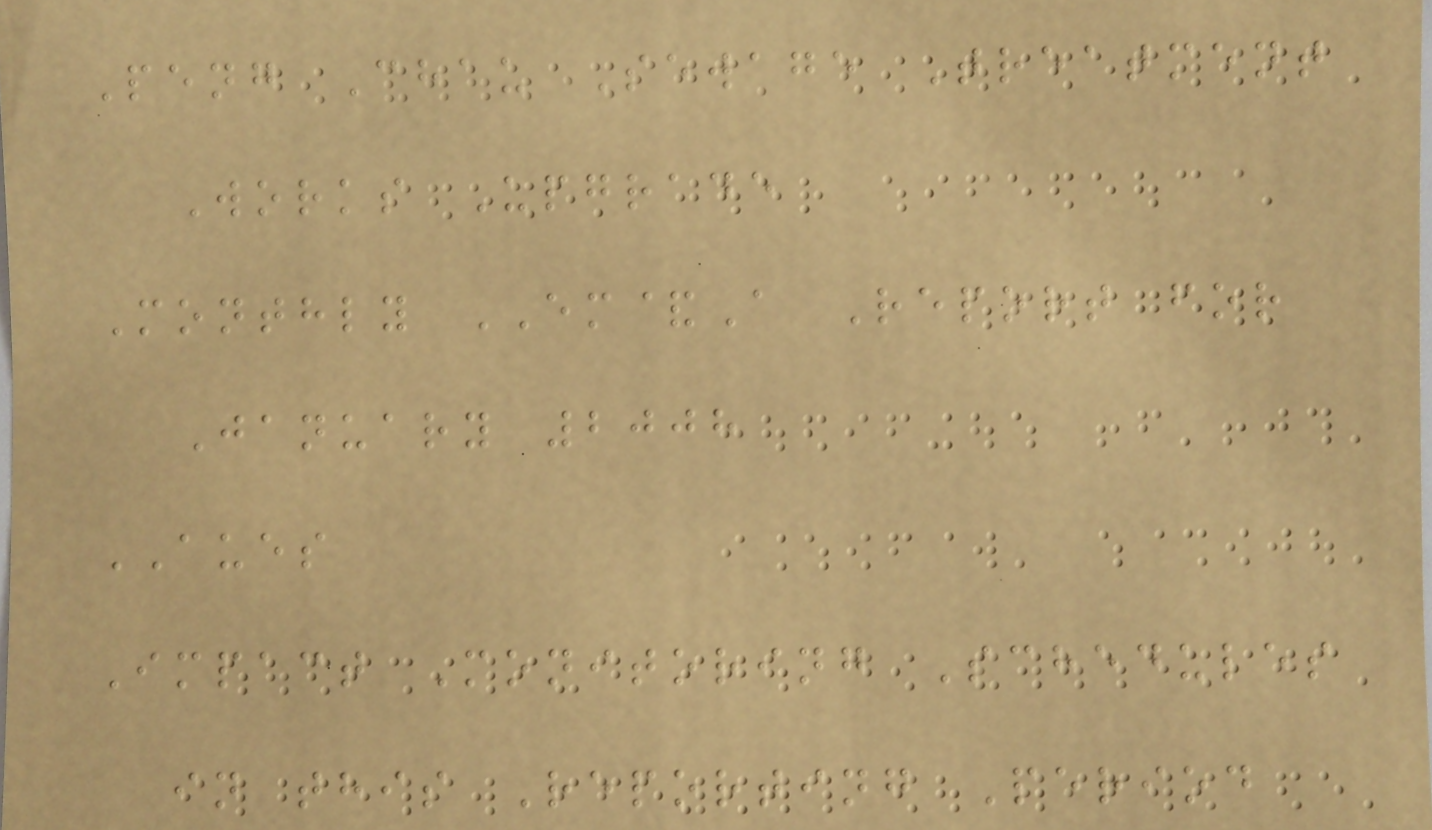Peng Chau Sewage Treatment
Works Upgrade
Monthly EM&A Report for
January 2008
AUES
Impact Monitoring Schedules
in this Reporting Period
